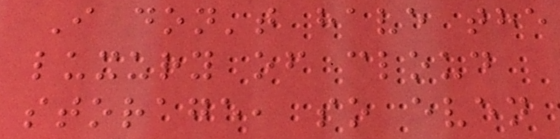I don't have the
luxury of cloud
storage, so even
